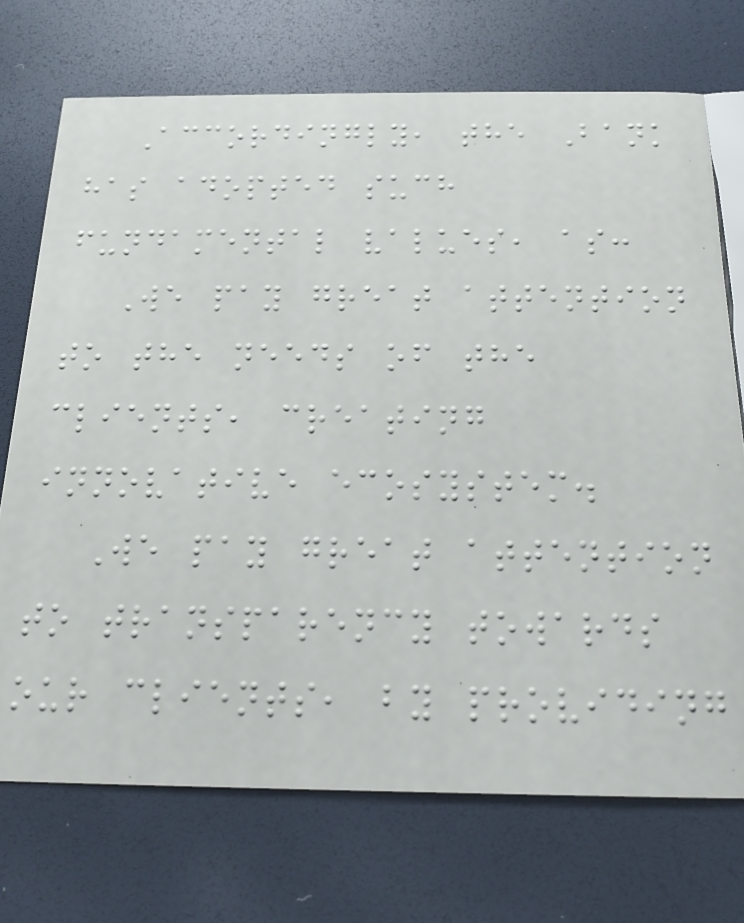Accordingly, the Bank
has adopted such
fundamental values, as:
We pay great attention
to the needs of the
clients, creating
innovative ecosystem.
We pay great attention
to transparency towards
our clients, by providing
